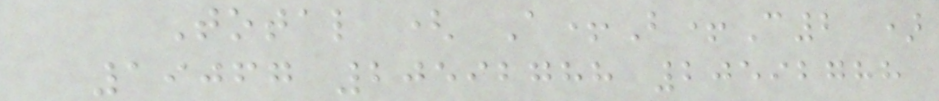Total ( A+B+C2 )
19067 20592788 20592788
